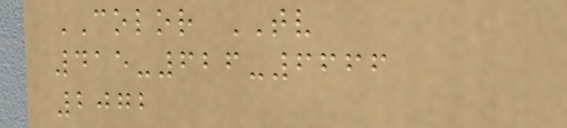COLOR TV
415-626-6666
2072
